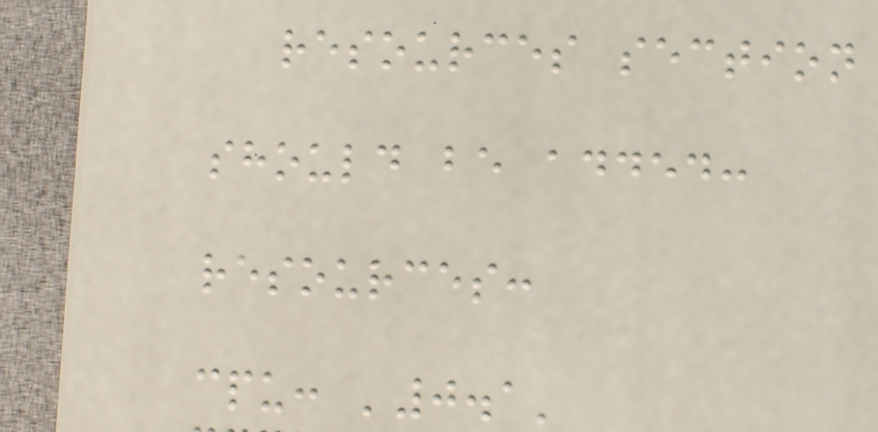resources section
should be added:
resources:
cpu: '0.1'
